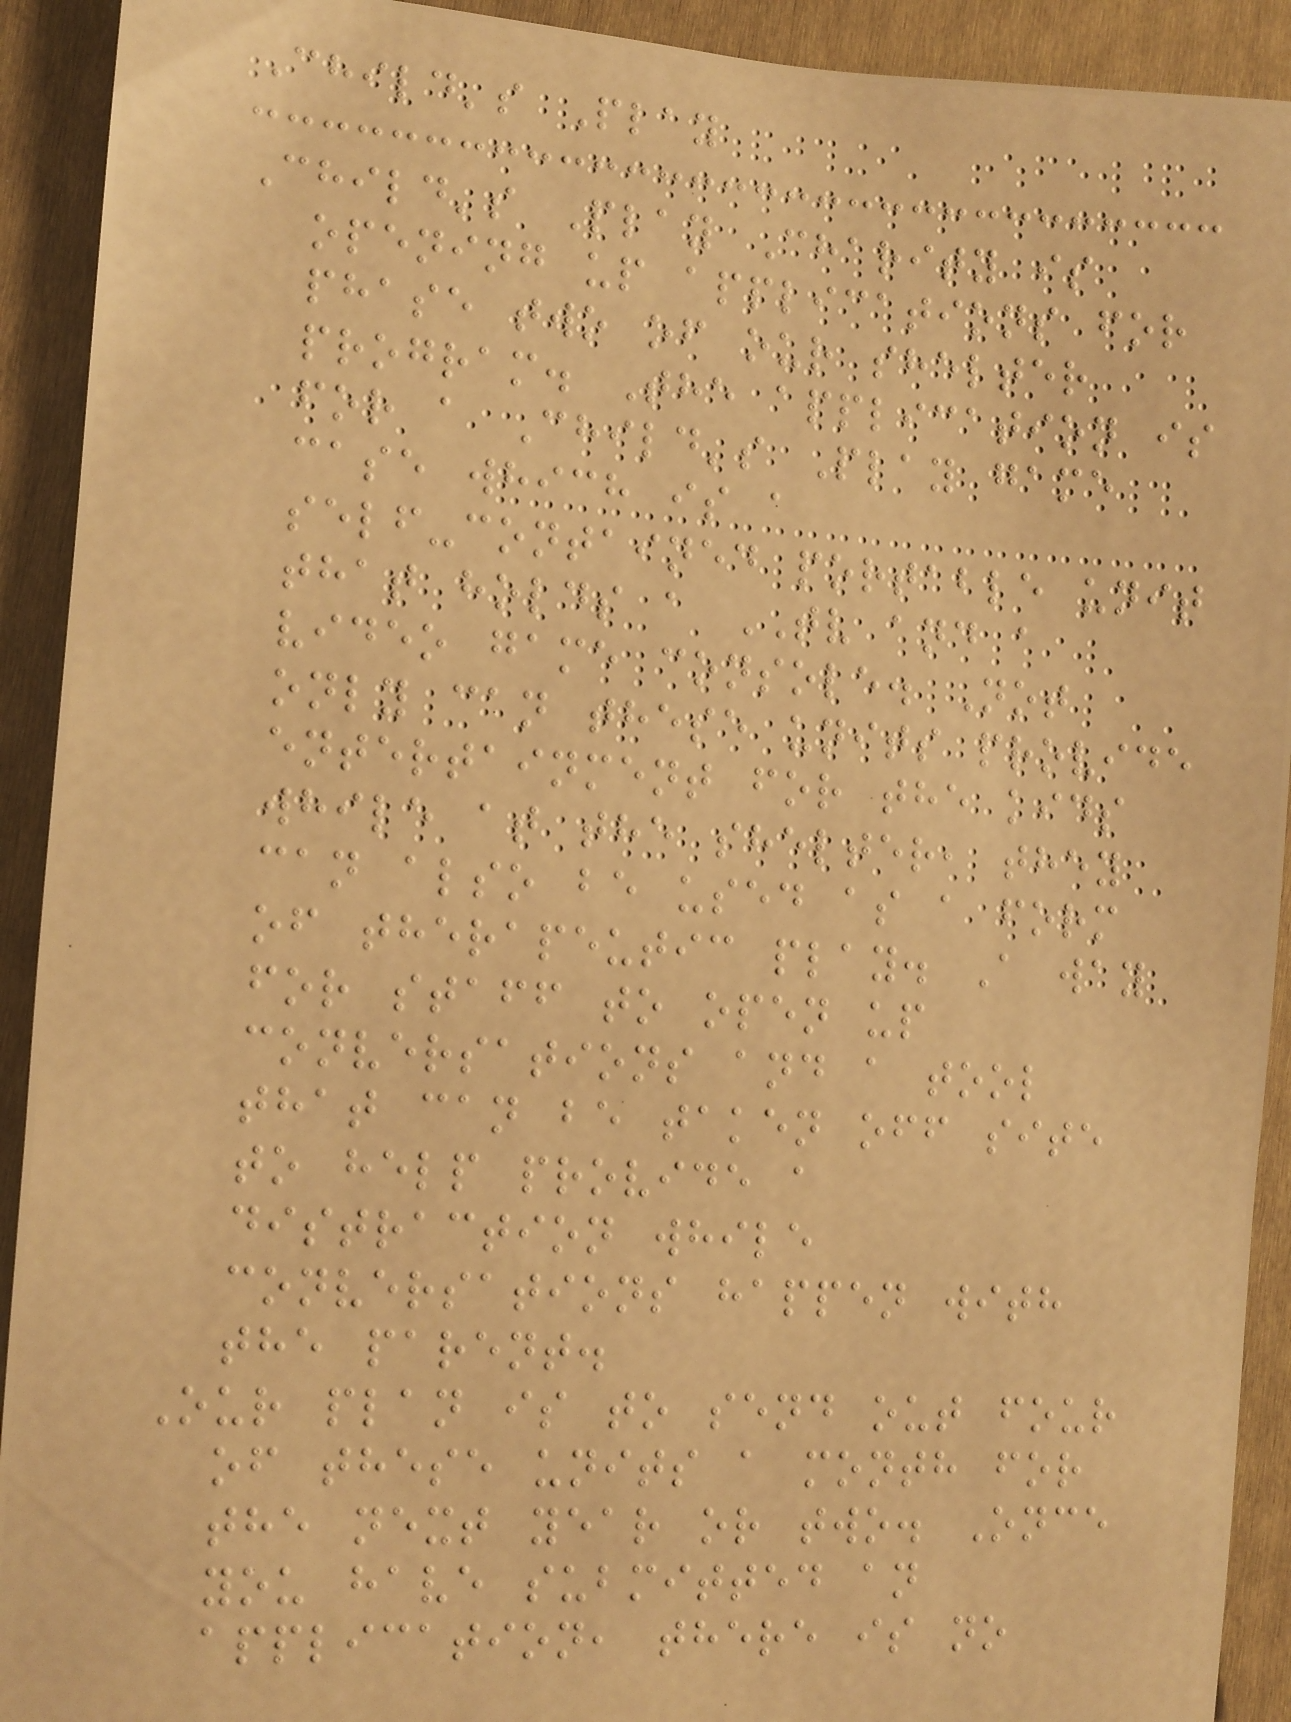Child's Play
Child's Play Charity is
opening up applications for
phase two of our shelter
program. The application is
for a Child's Play game
case which is a
self-contained portable unit
that holds a TV and a
video game console. Not
only can these units provide
entertainment for the kids
while at the shelter, they
can also be used as a form
of therapeutic play. A way
for staff to open up
conversations and a tool
that can be taken off site
to help provide a
distraction while
conversations happen with
the parent.
Our plan is to send out four
of these units a month for
the next year or two. Once
you have submitted an
application, there is no
